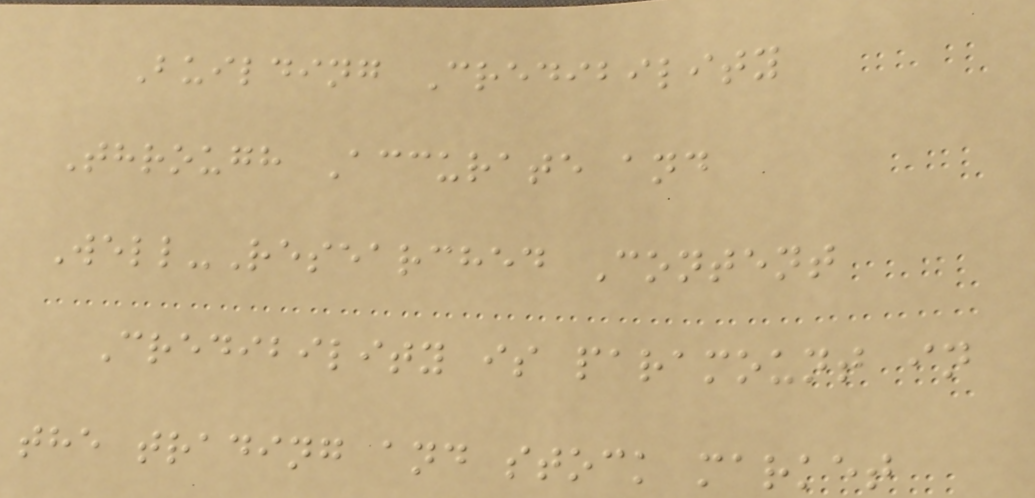Building Credibility
Through Accurate and
Well-Researched Content
Credibility is paramount in
the trading and stock market
